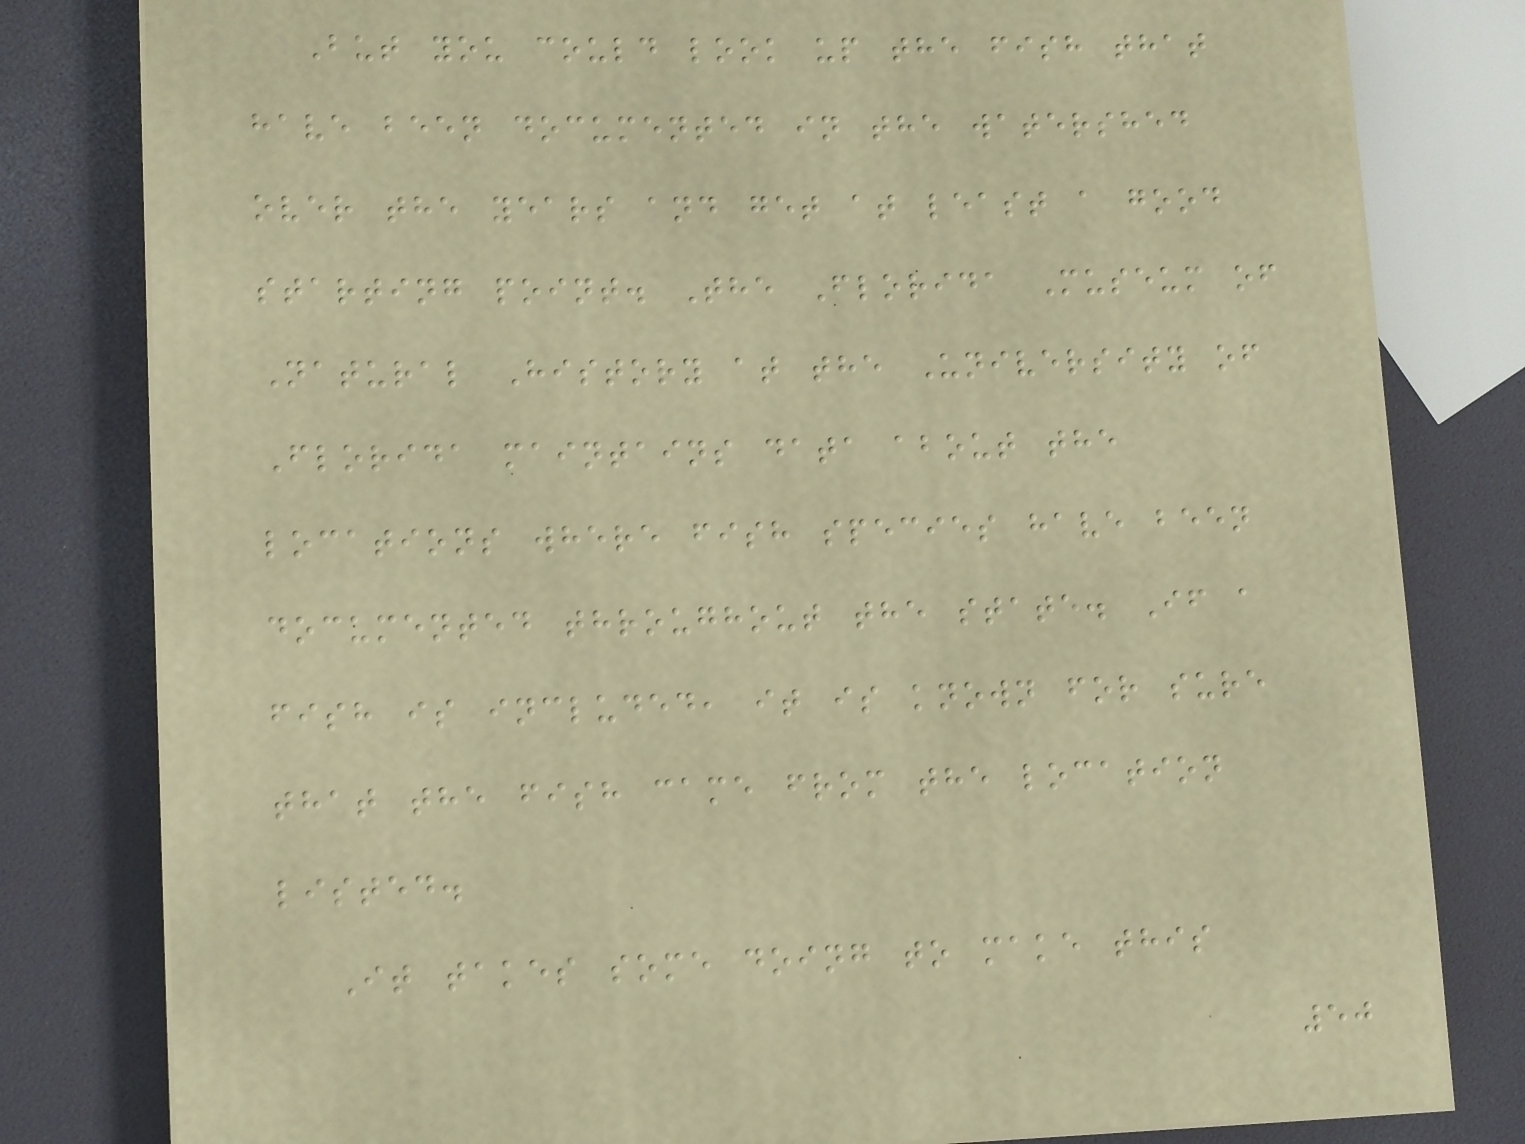But you could look up the fish that
have been documented in the watershed
over the years and get at least a good
starting point. The Florida Museum of
Natural History at the University of
Florida maintains data about the
locations where fish species have been
documented throughout the state. If a
fish is included, it is known for sure
that the fish came from the location
listed.
It takes some doing to make this
50
